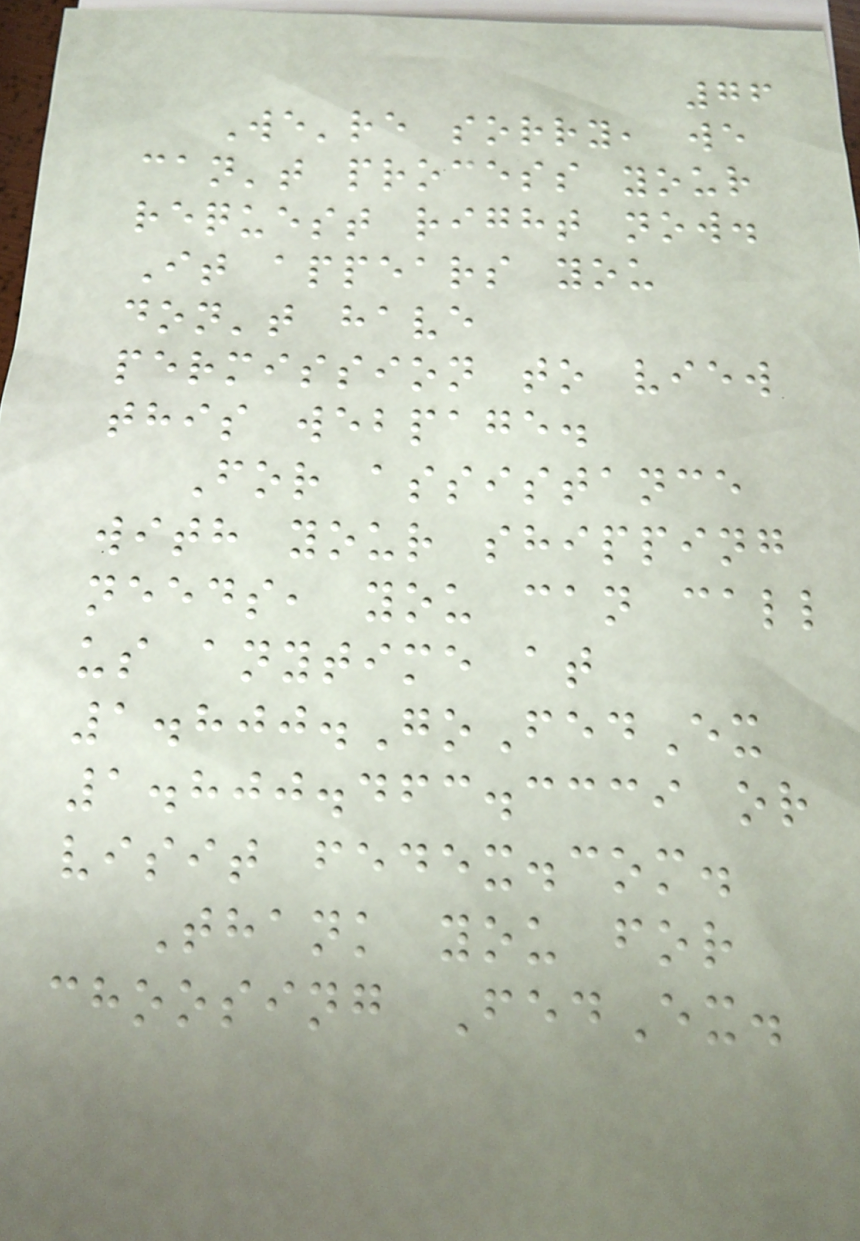76
We're sorry, we
can't process your
request right now.
It appears you
don't have
permission to view
this webpage.
For assistance
with your shipping
needs, you can call
us anytime at
1.800.GoFedEx
1.800.463.3339 or
visit fedex.com.
Thank you for
choosing FedEx.
